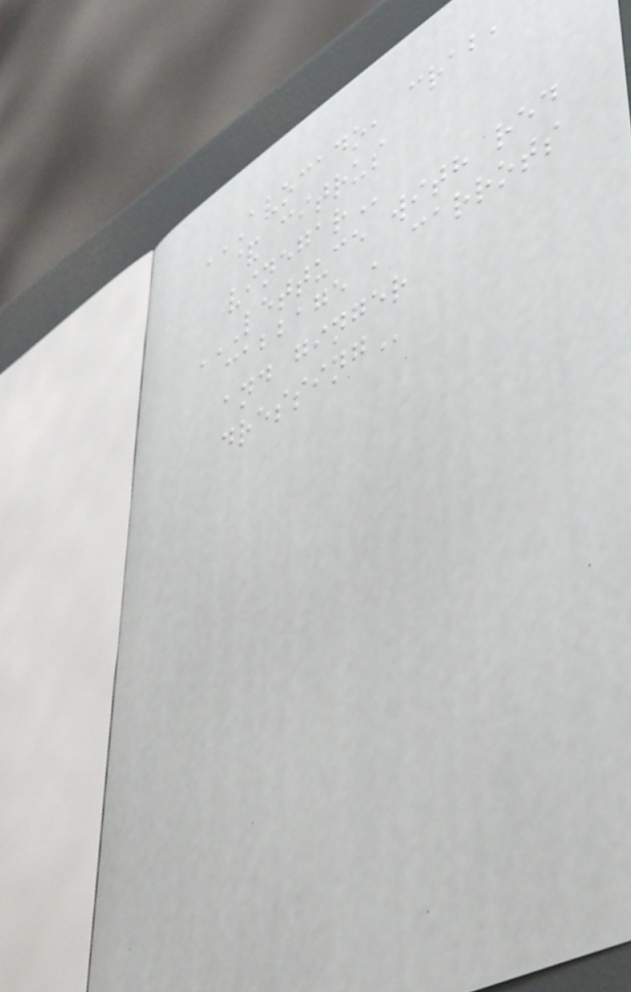AVOCADO, CRAB,
& CITRUS
VINEGAR
LETTUCE WITH RED
CABBAGE , CARROTS
AND GINGER
DRESSING
